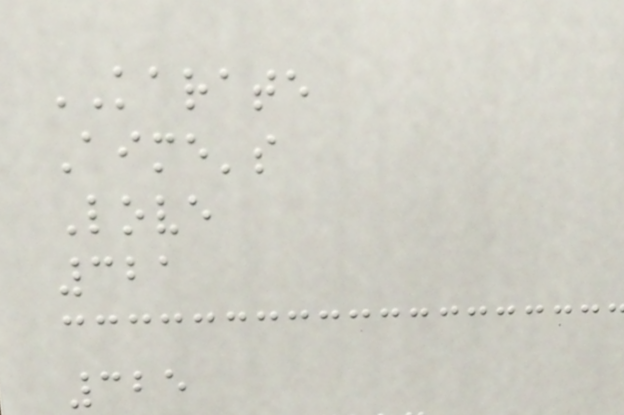KARATE
Aime's
Love
321
325
